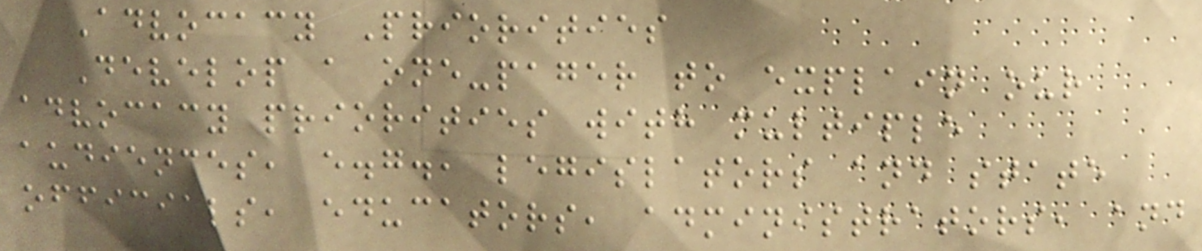Advocacy Priorities
Develop a one-pager to explain our
advocacy priorities with multiple
audiences, e.g., legislators and state
officials, educators, administrators, and
